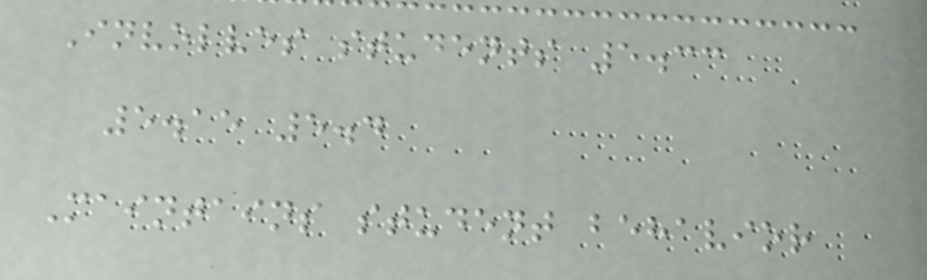Involves students 5.33
5.15 5.4
Maintains student behavior
